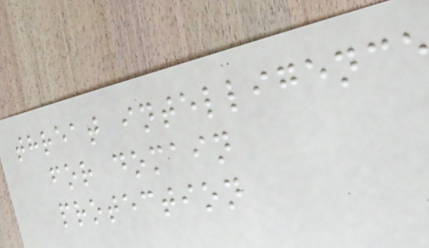threat intelligence
for domain
protection
